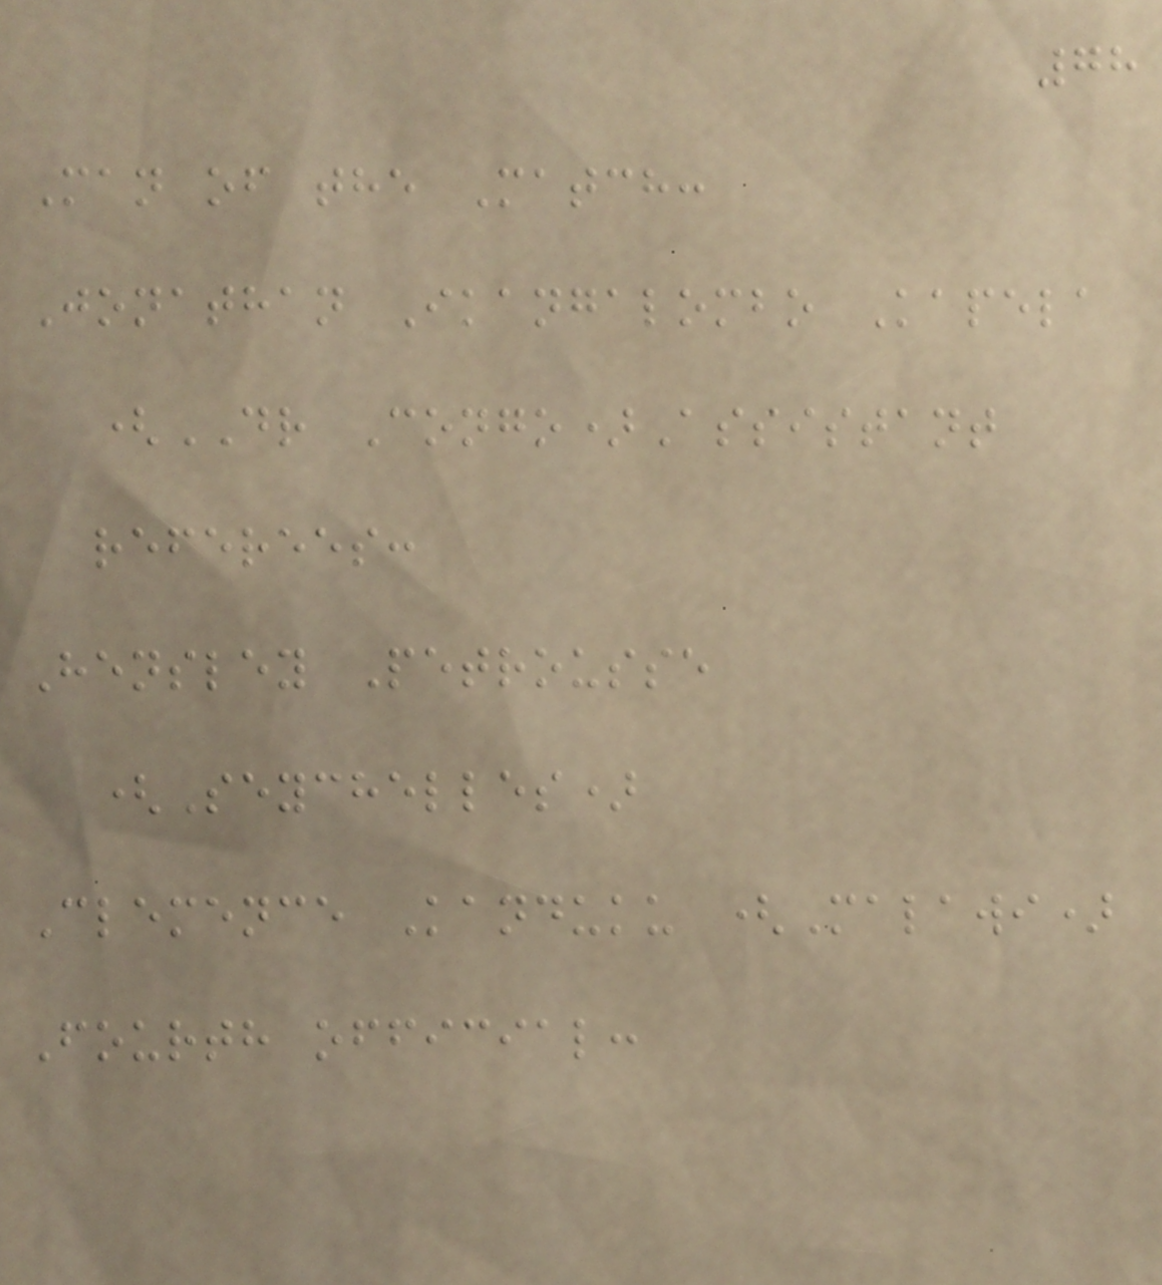78
Man of the Match:
Jonathan Ikangalombo Kapela
(DR Congo)Assistant
referees:
Hensley Petrousse
(Seychelles)
Clemence Kanduku (Malawi)
Fourth official:
